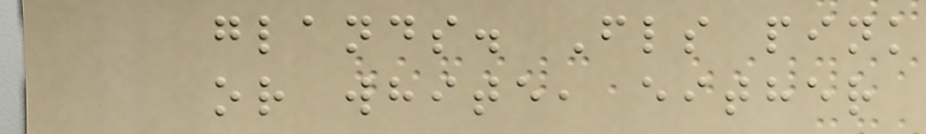glands. Fls pink
or white, either
